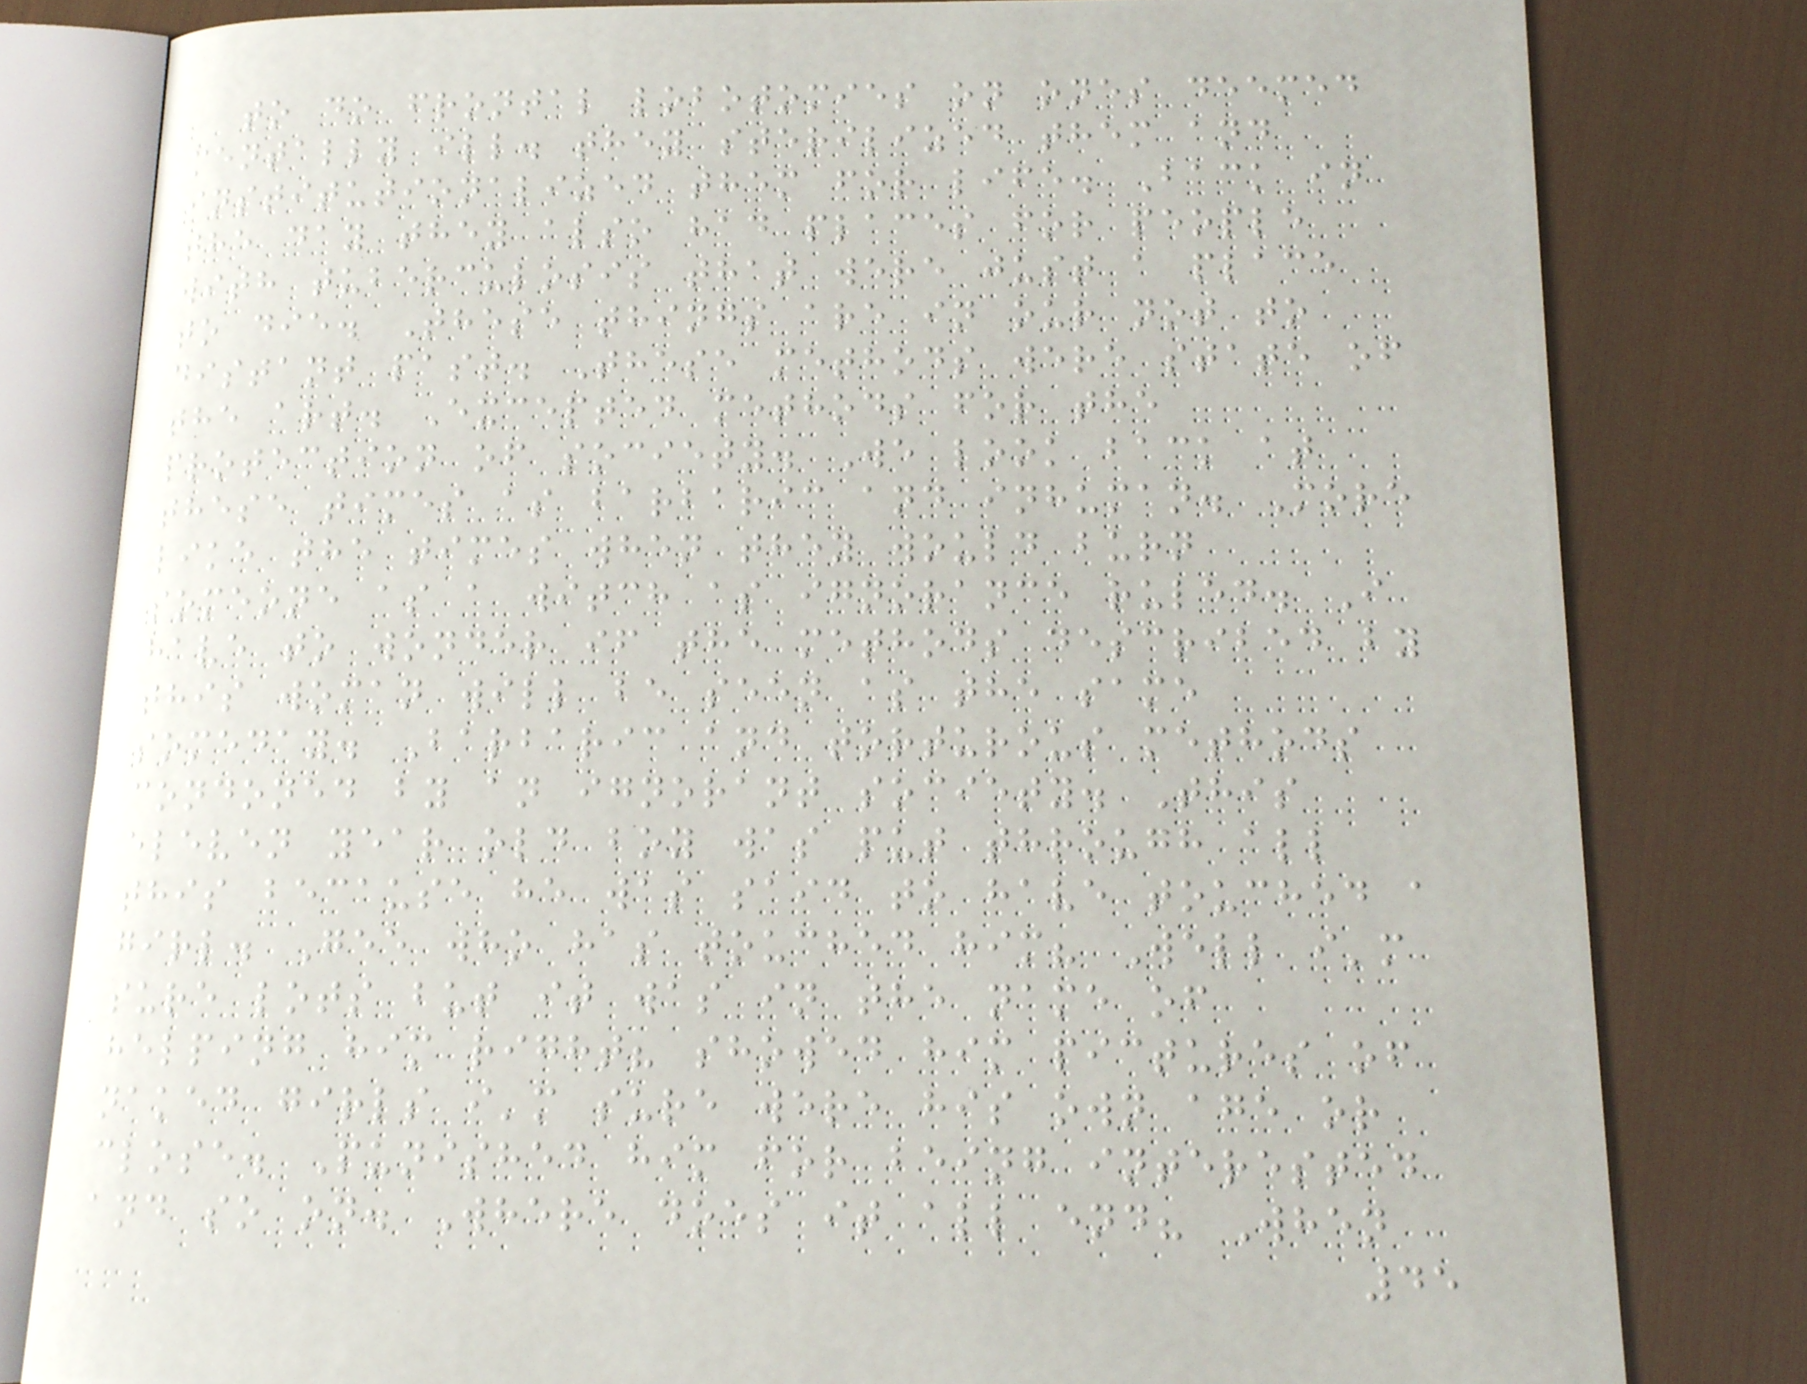to do frontal lobotomies on ones deemed
mentally ill. they sterilized them and
institutionalized them for life. Back in
the day they also had places for people
with tuberculosis that were just a place
to die. These things are in our not to
distant past. These methods were state of
the art. Excepted methods for the
protection of society. We look back at
these times as barbaric and inhuman. More
like the times when they would burn
someone as a witch as ignorance ruled. I
have to wonder if the methods described by
this woman will be seen as the same
someday. Barbaric and torturous methods
condoned by an ignorant society. This
eleven year old boy was put through all
this because he was said to have touched a
girl. Gee who has touched him? Well i'm
sure lots but it was in the name of
helping him right? showed him pictures of
naked girls i'm sure were his own age or
close. Punished him for being interested
and so on. Where does it all end? When
45
